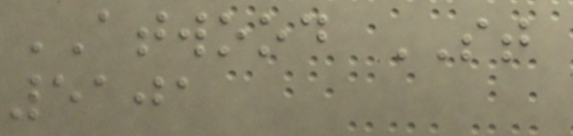ATWOOD ST
5101
